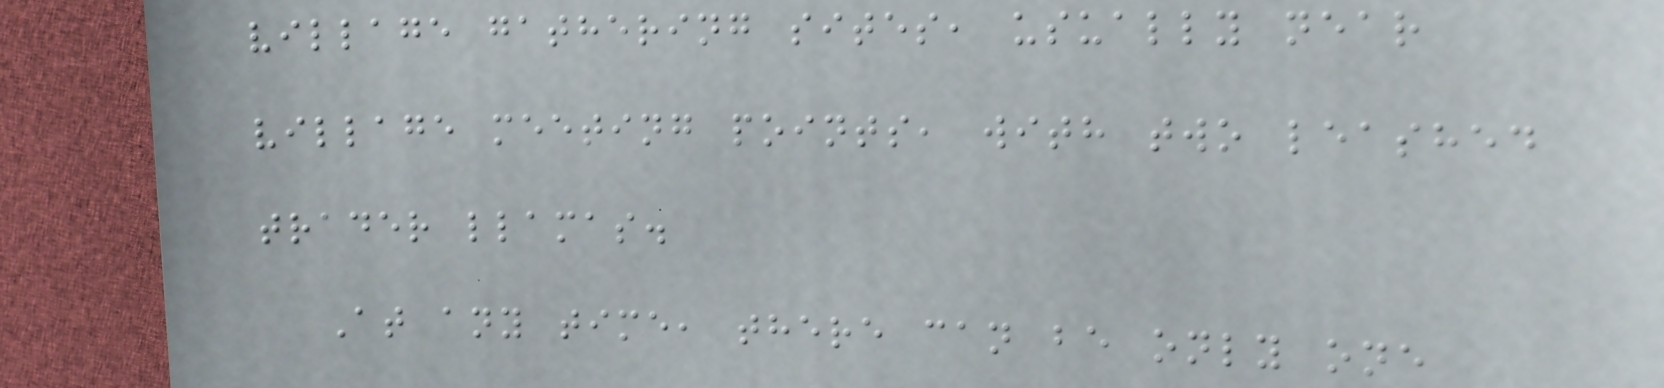village gathering sites, usually near
village meeting points, with two leashed
trader llamas.
At any time, there can be only one
